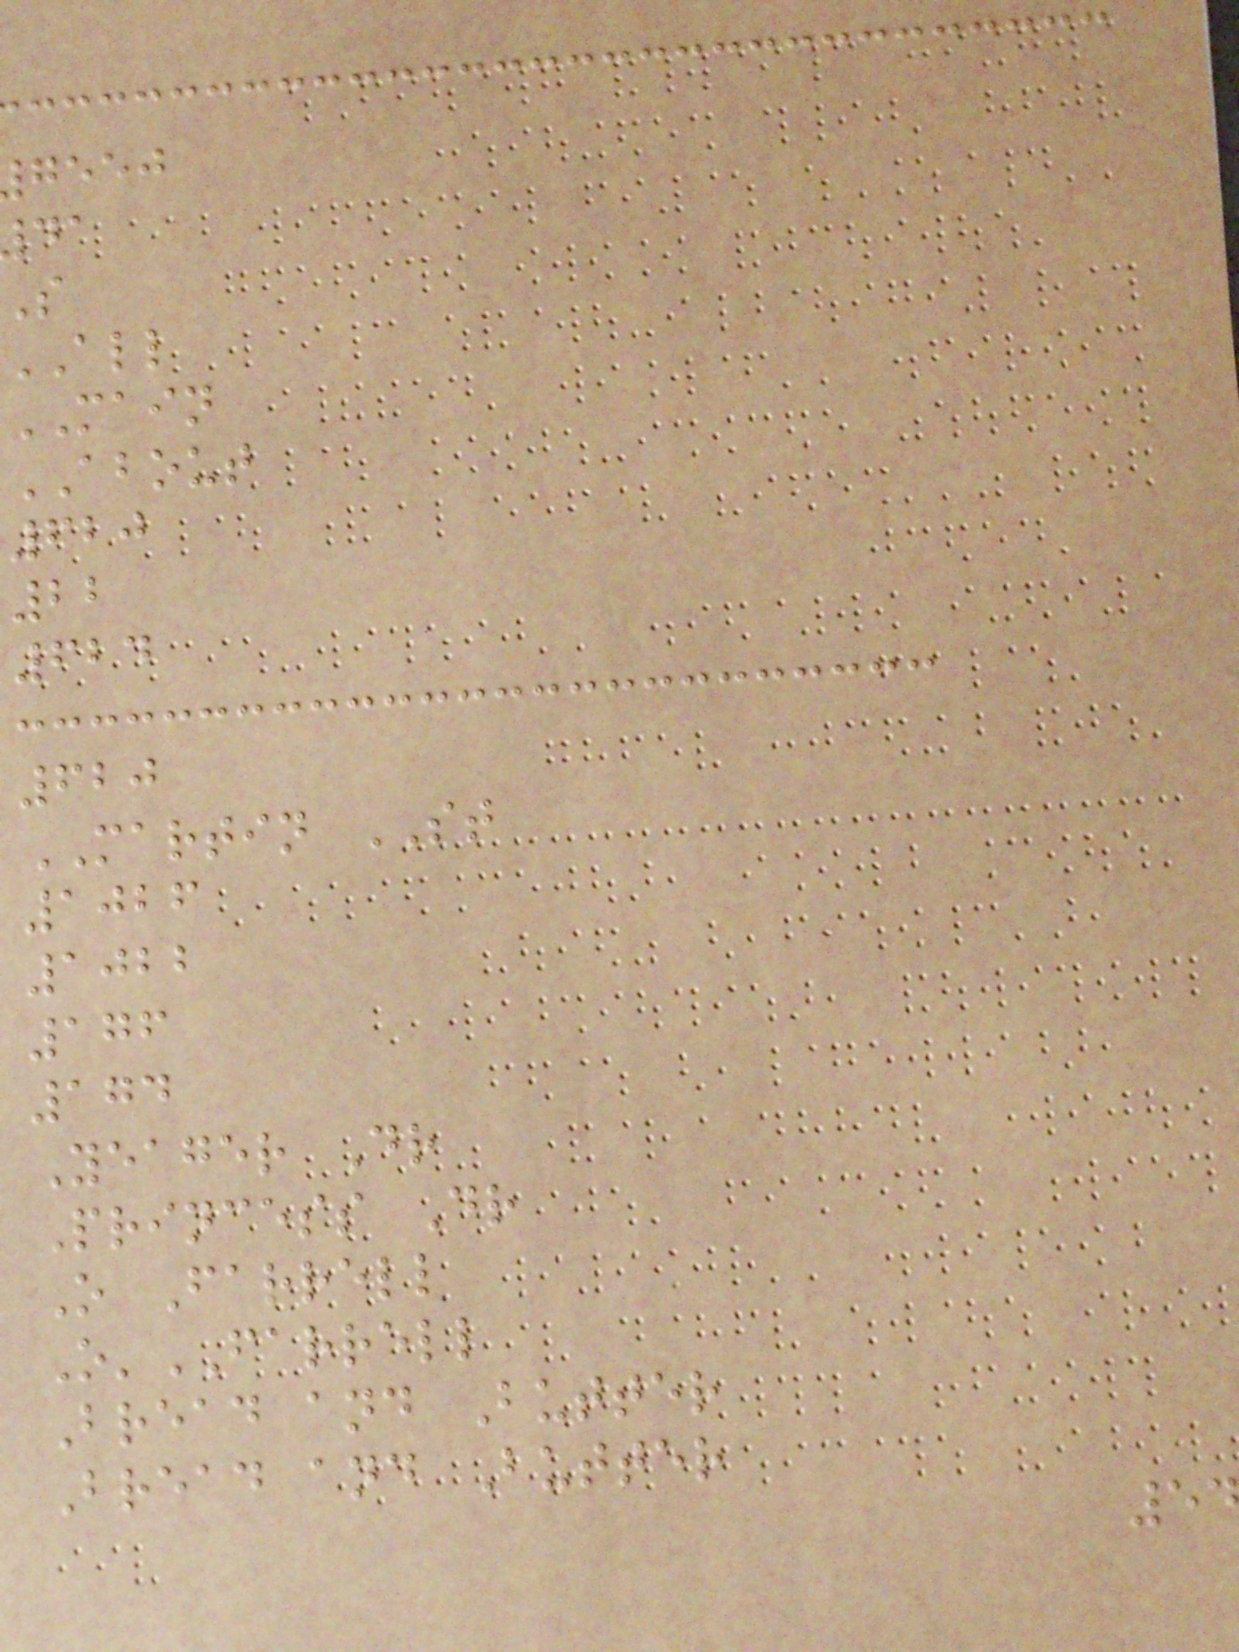geej
ALL
MAIN
ABOUT
620
22
624
620
MARTIN ST
1026
1022
176
174
Yeager Dr
Princess Dr
O Farrell
O'FARRELL
Bread and Butter
Bread and Butter
